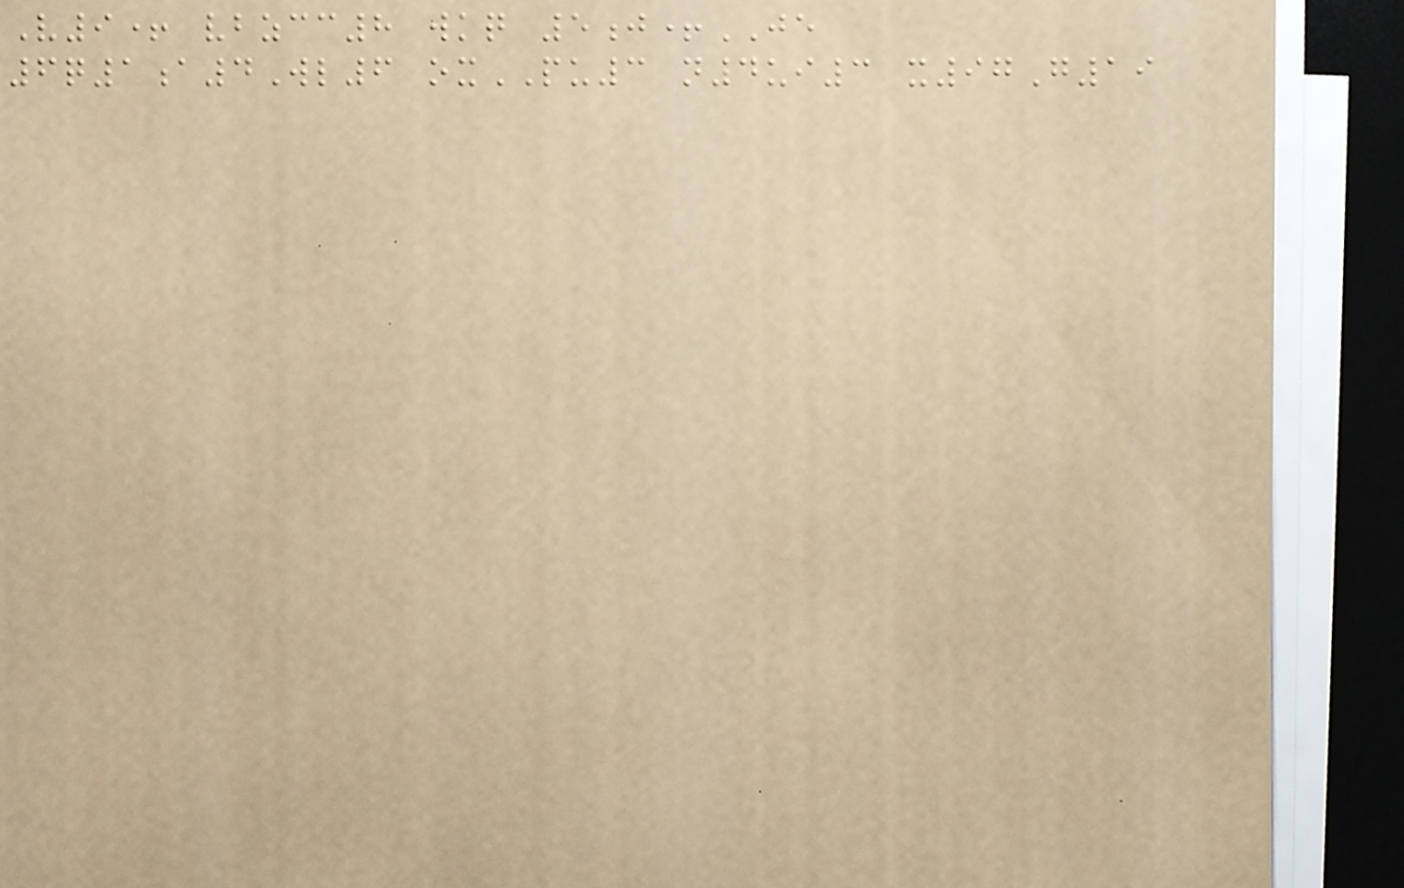V9+ vbzcc8 wkq 5j+JE
6q1a4Wl6 oxPU3 n4ui3 x97G19
